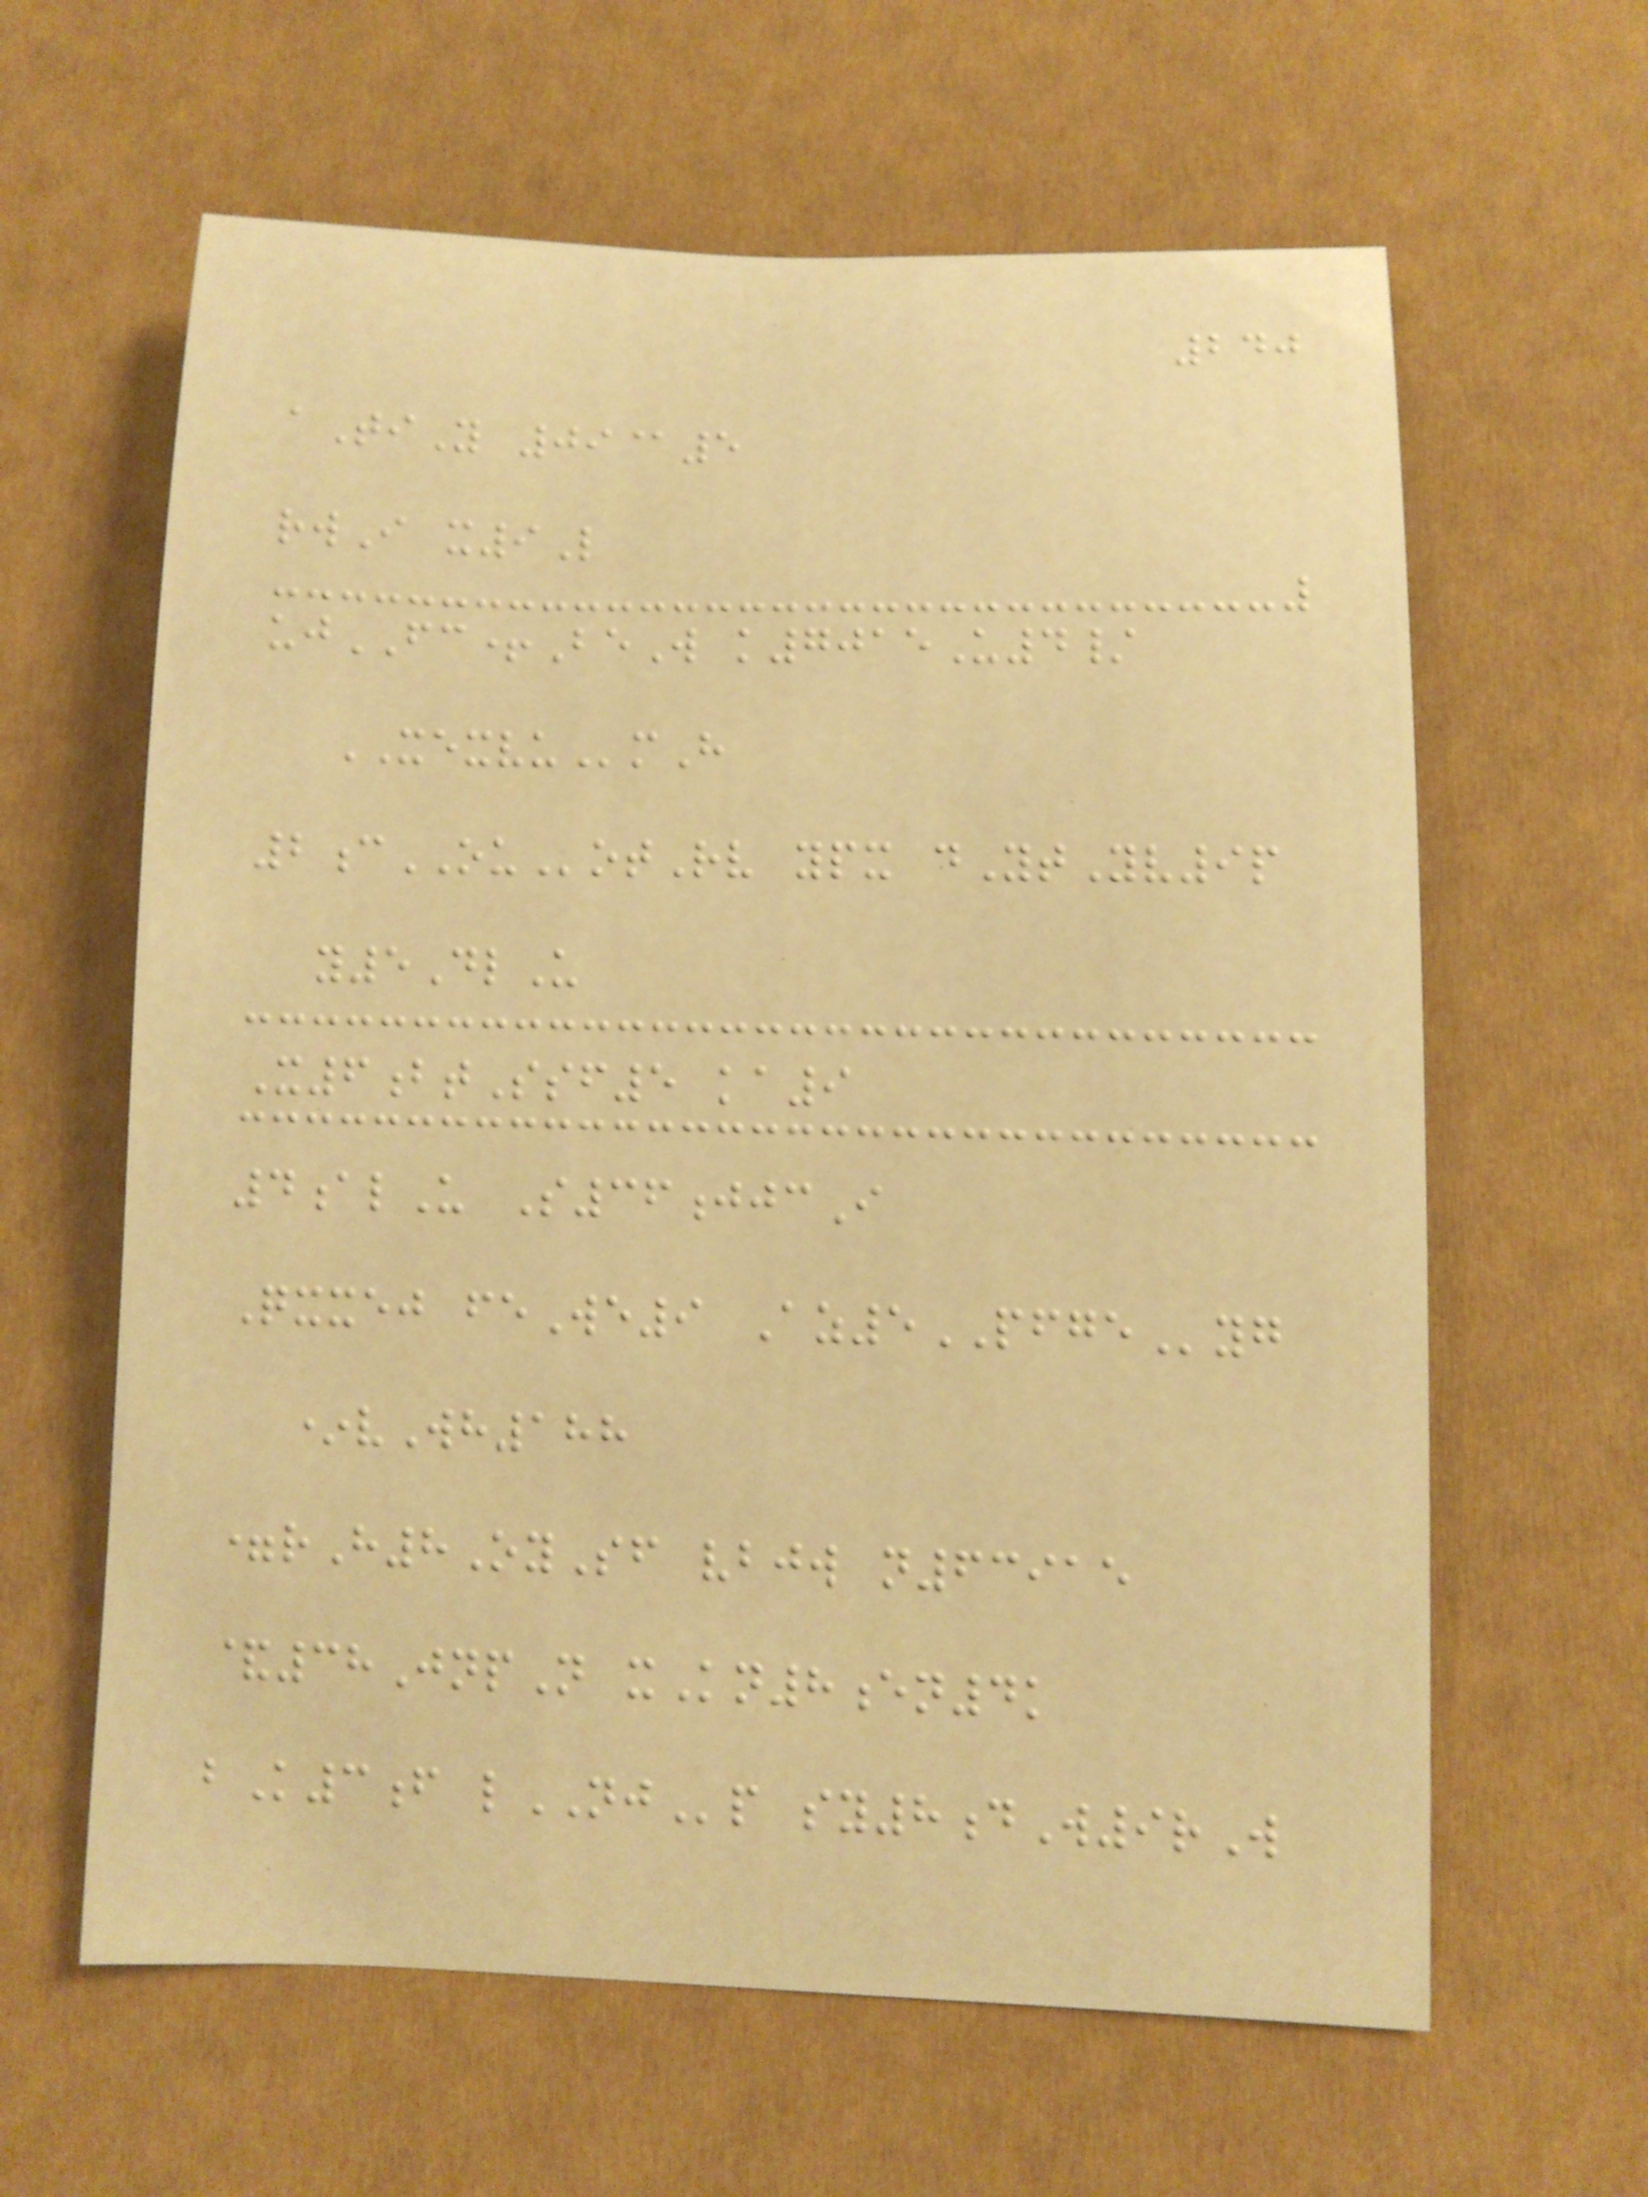240
aTiY 09@5
rwI x9L
ujFC+BeW k7015U4/
XEXVUmH
2cOUotRv ypx dYtYv9p
y5DlU
X6btSsf5 ka9
4alU S36jjcI
Qxxej feWe9 Az5PFGEyg
*vWh188
=rH8OySf vbjw n63915
&38JnpN xKn8en4k
bK3f lNJp sy8dW9rW
